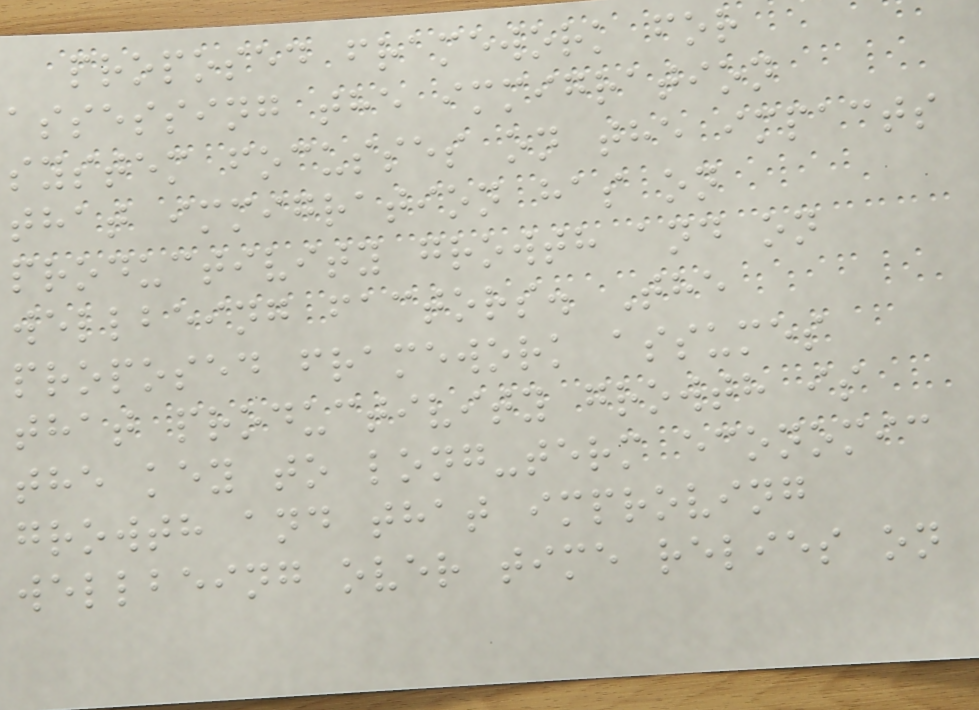proposed framework for
assessing the immigration
system focusses on the impacts
that immigration has on
productivity growth and on
wellbeing factors. The
proposed framework assumes
that productivity growth is
the key to long-term economic
growth and that improving
wellbeing over time relies on
